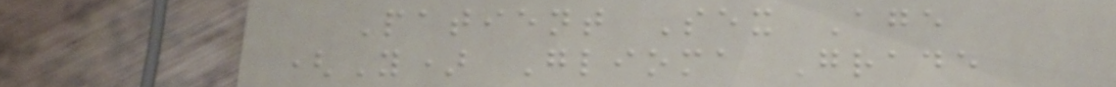Patient Sex Age
(Y) Glioma Grade
